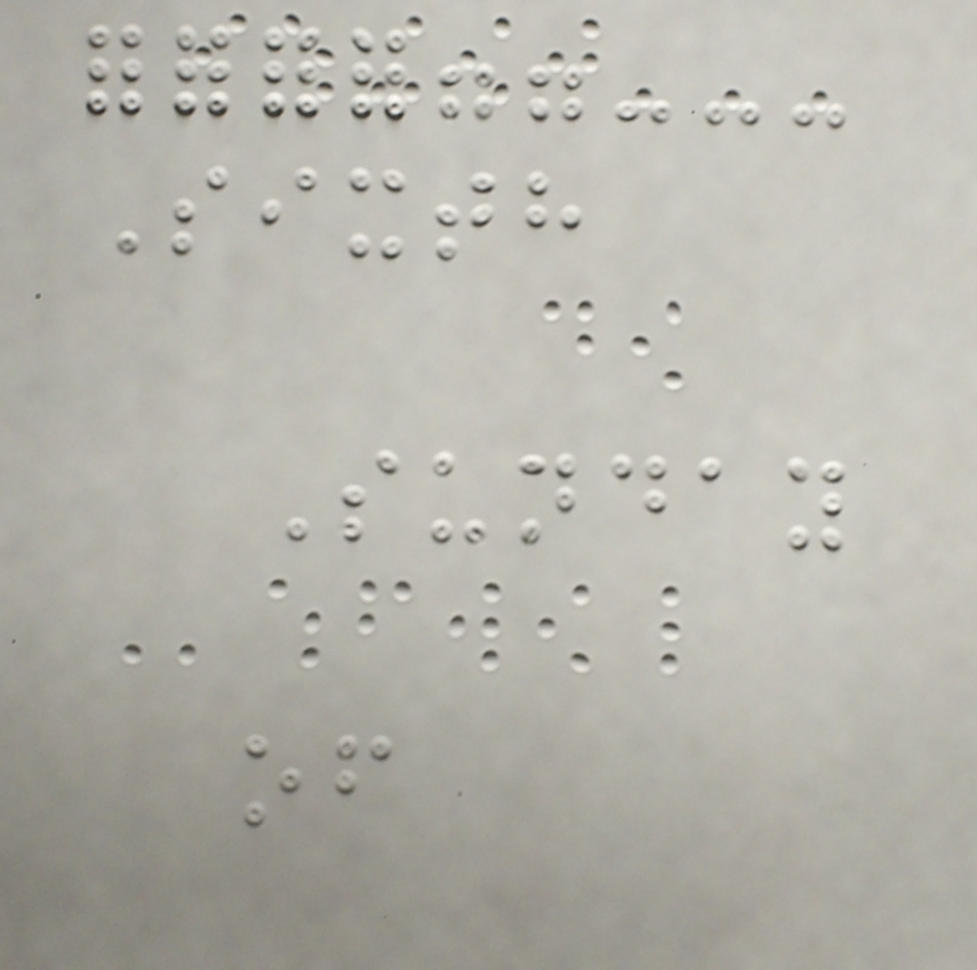Sixth
Sunday
of
